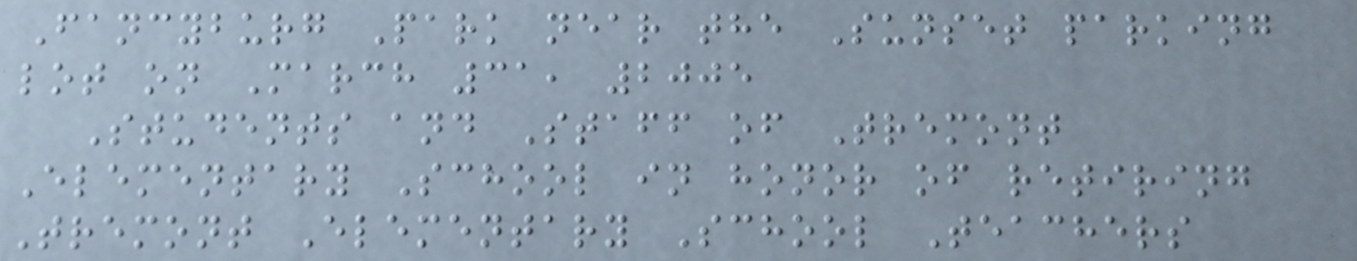Fancyburg Park near the Sunset parking
lot on March 31, 2005
Students and Staff of Tremont
Elementary School in honor of retiring
Tremont Elementary School Teachers
